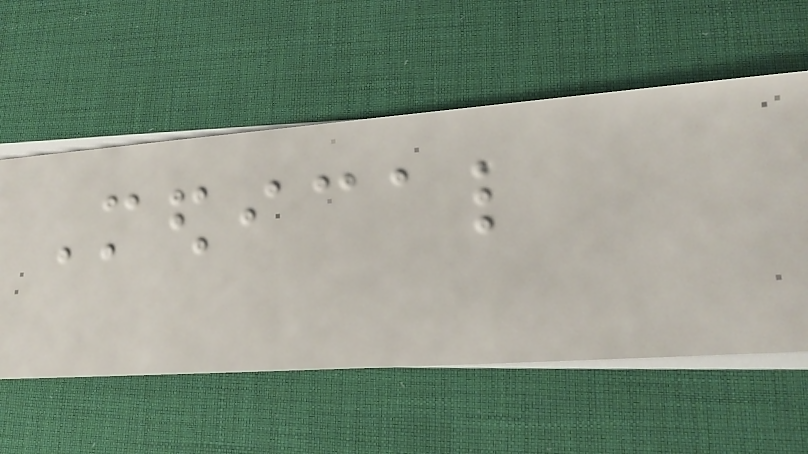Medical
